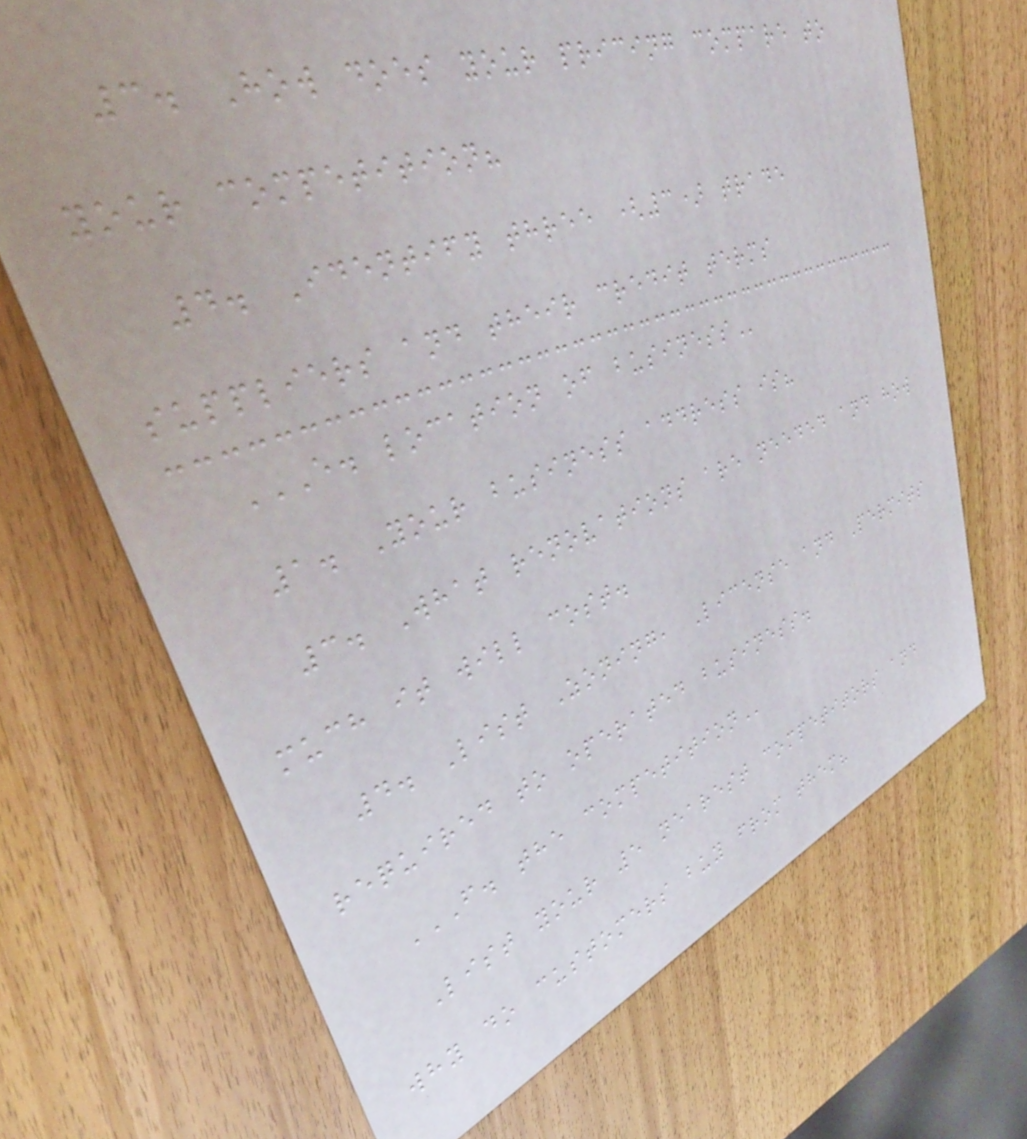3. How does your pricing compare to
your competition?
4. Identify three (3) trade
suppliers and their credit terms
E. LOCATION OF BUSINESS
1. Your business address is?
3. What renovations are needed and how
much it will cost.
4. List Zoning, License and Permits
required to operated business.
F. THE COMPETITION
List your 5 nearest competitors and
why do customers buy from them?
